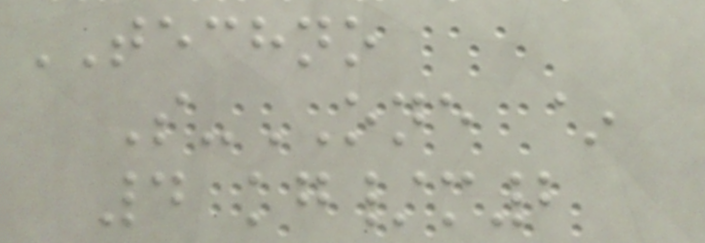TECHNO
S-ONE ~
4 kg/m2
